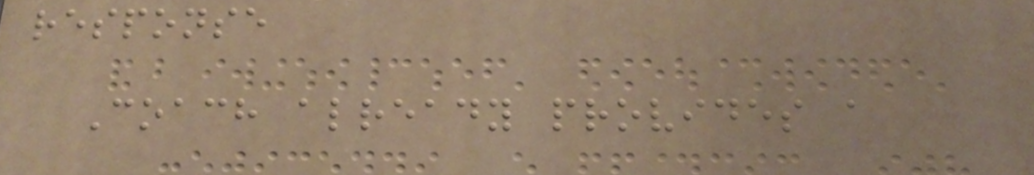response
Coach already provides a
